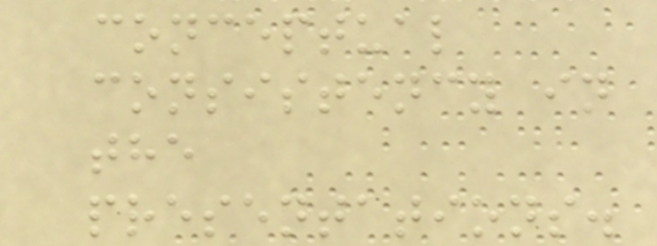conceptual
consistency in
the
presentations.
